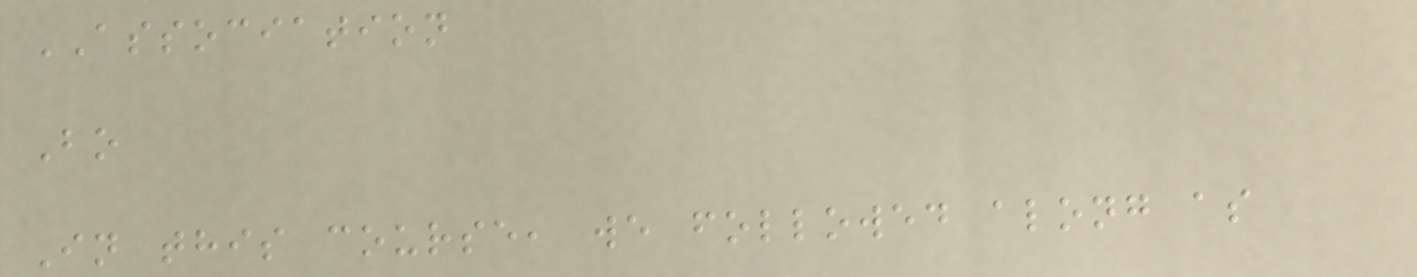ASSOCIATION
Bo
In this course, we followed along as
